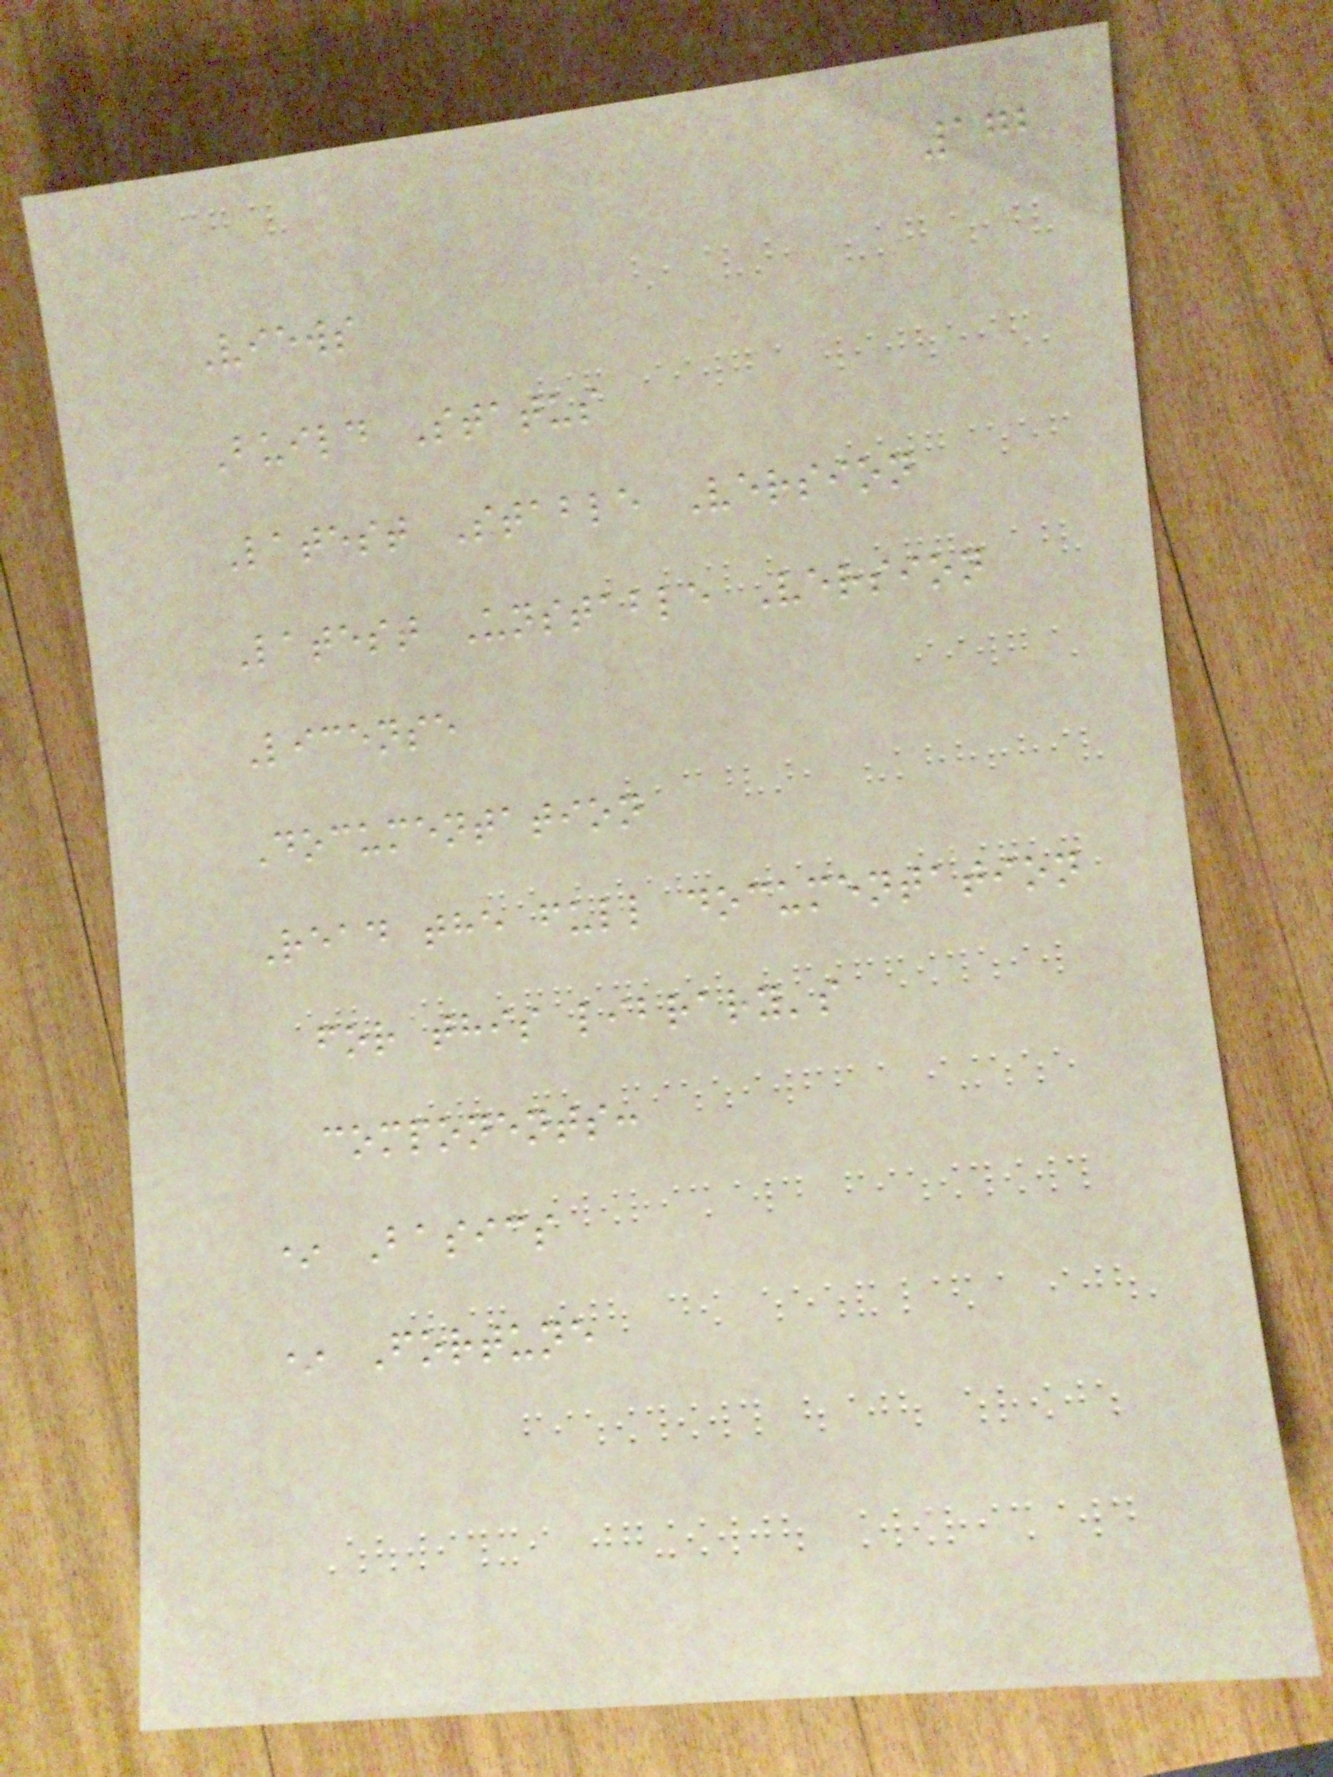172
Views
Build Status
Latest Stable Version
Latest Unstable Version
License
Documentation
Read the full documentation
for this library's
components:
* Basics
* Fortune
